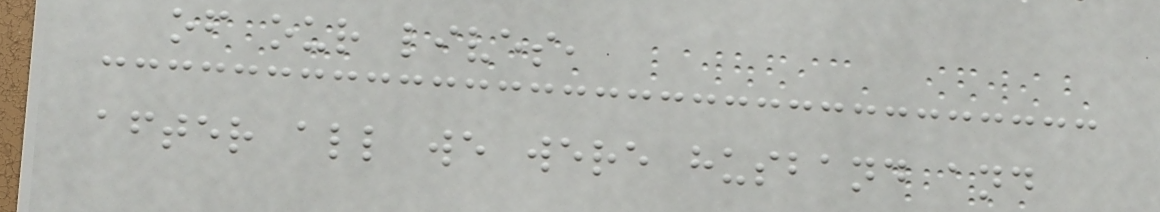of our lives,
after all we were husband and
